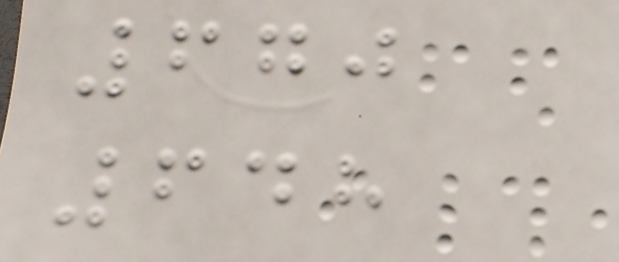670
648
